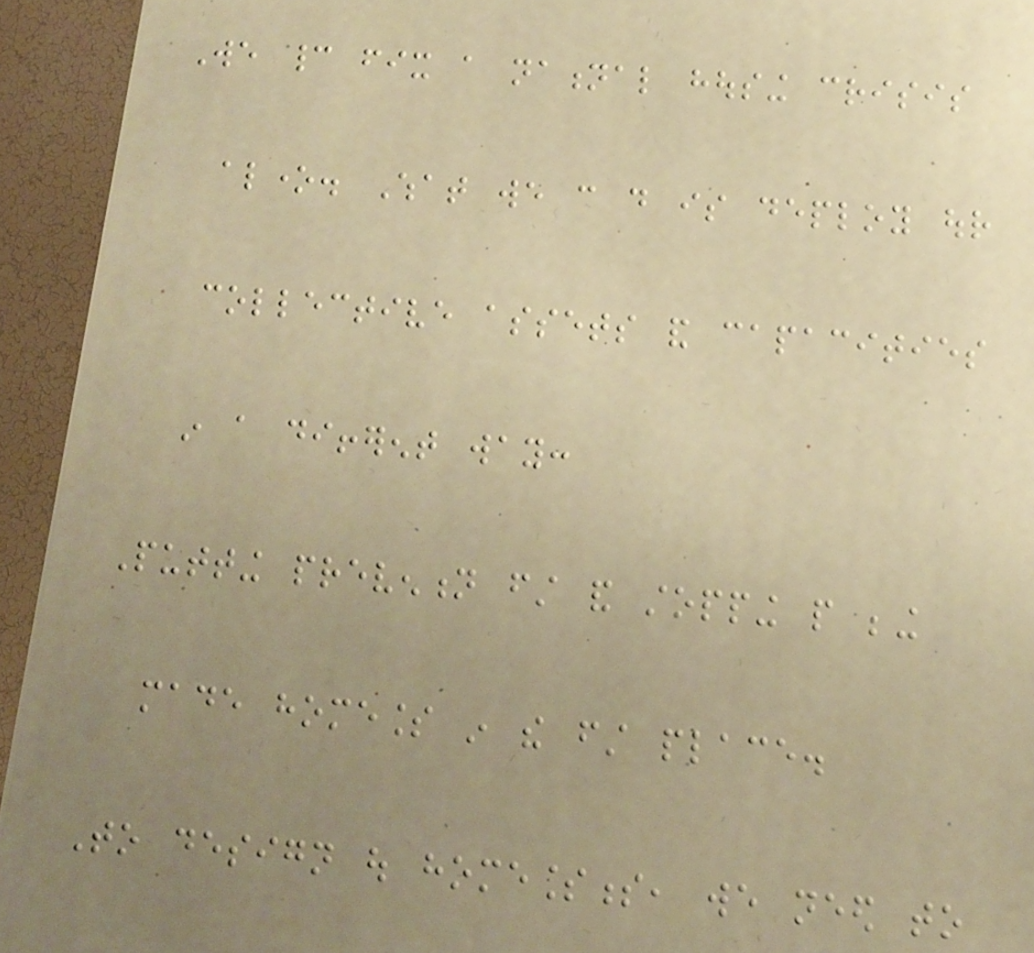We cannot fix a national housing crisis
alone. What we can do is deploy our
collective assets and capacities
in a different way:
Putting prevention first and stopping people being
made homeless in the first place.
To design out homelessness, we need to
